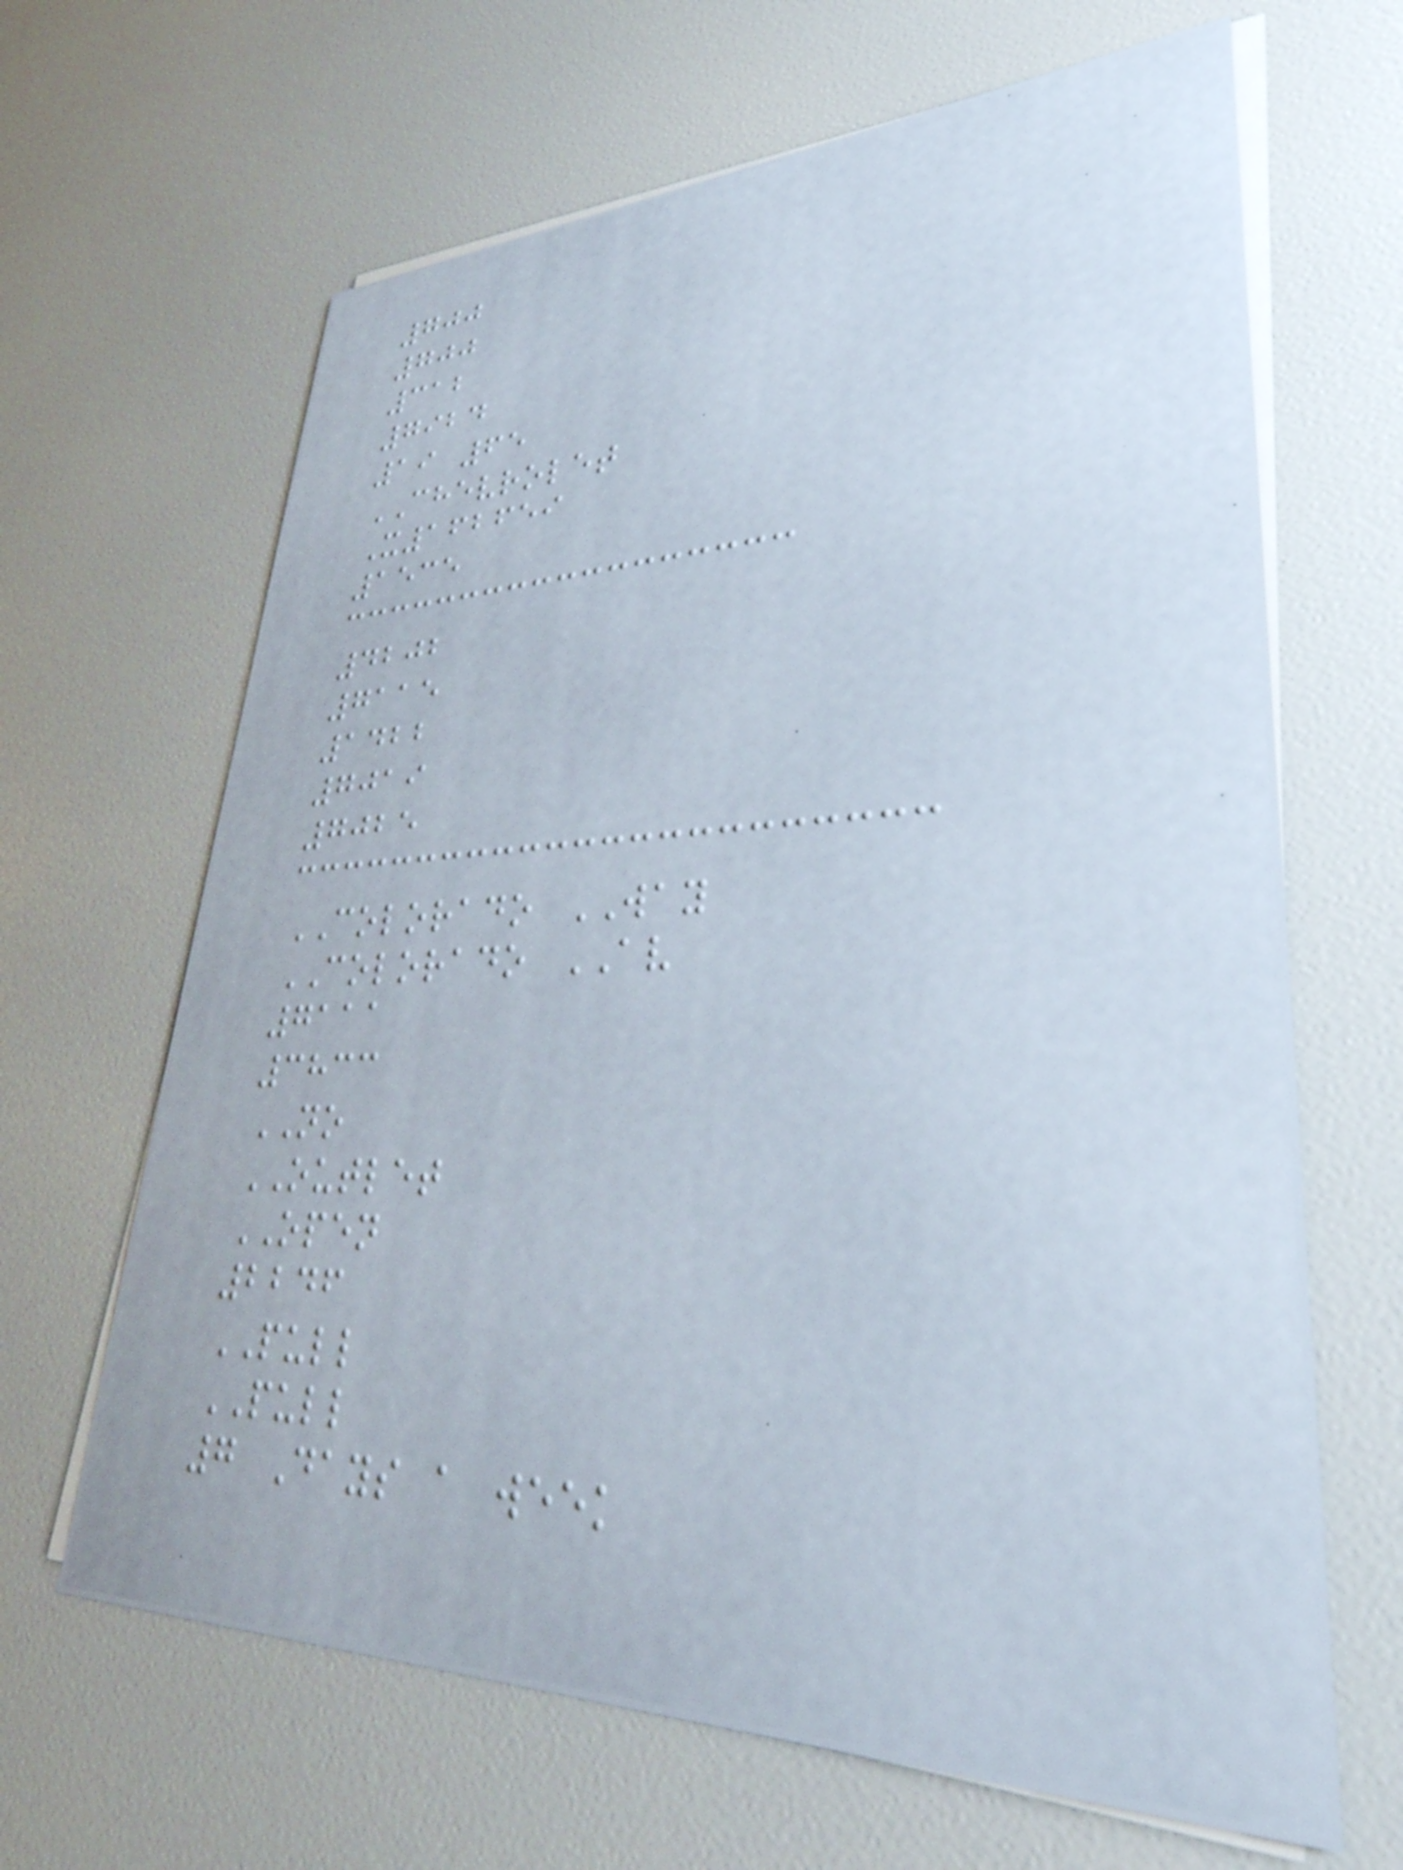700
700
312
7924
19 65
CHEVROLET
X162659
1535
4202
7115
1422
7019
7025
COLORADO WAY
COLORADO AV
7111
3833
NO
OUTLET
OPEN
2246
PULL
PULL
7 Days a week
